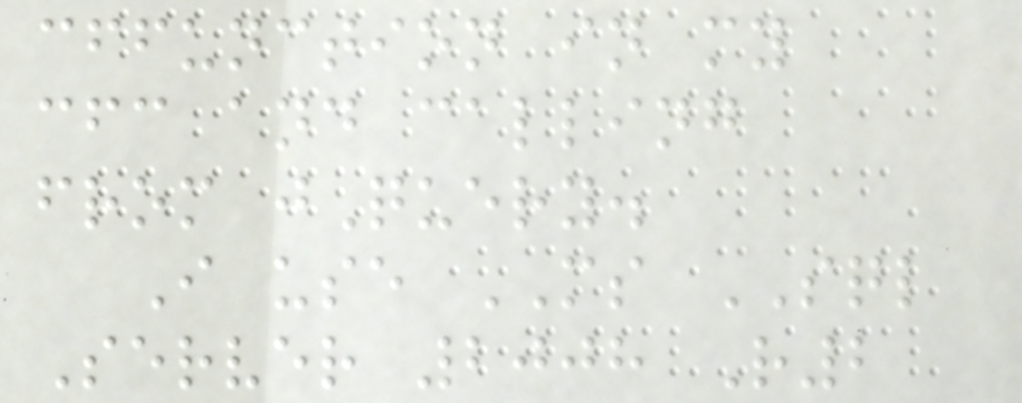cffunction in my
cfc and calling
from jQuery.
I use MS SQL
Server 2008 R2
